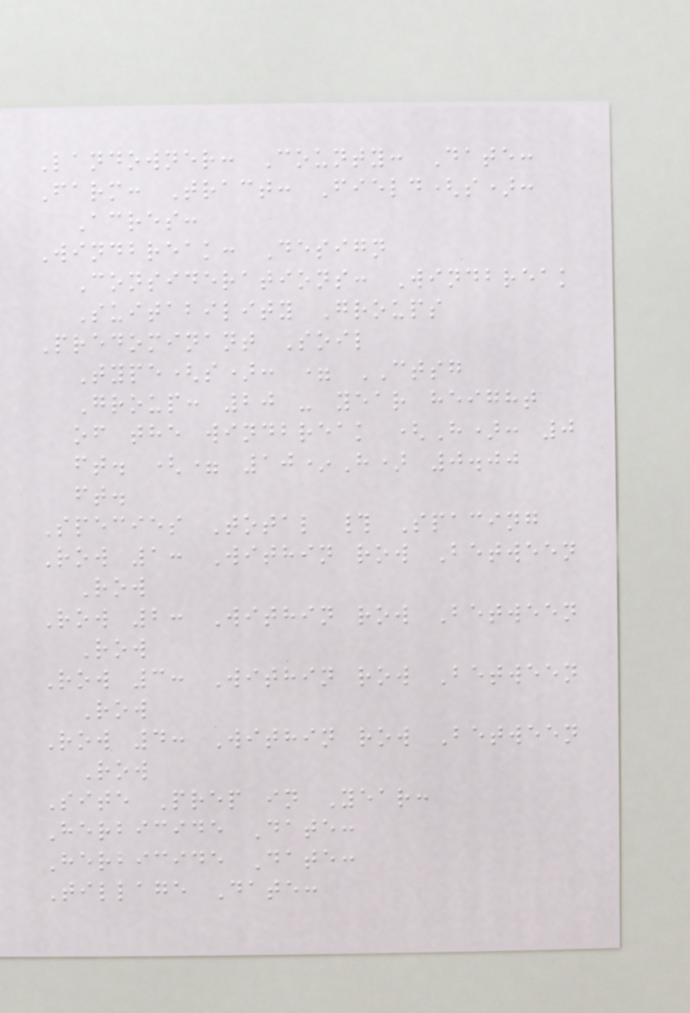Landowner: County: Date:
Farm: Tract: Field(s):
Acres:
Windbreak: Design
Considerations: Windbreak
Suitability Groups
Predominant Soil
Type(s): = CTSG
Group: 20 - year height
of the windbreak (H): 0
ft. (= 10*H) 0.00
ft.
Species Total # Spacing
Row 1: Within row Between
Row
Row 2: Within row Between
Row
Row 3: Within row Between
Row
Row 4: Within row Between
Row
Site Prep in Year:
Herbicide Date:
Herbicide Date:
Tillage Date:
